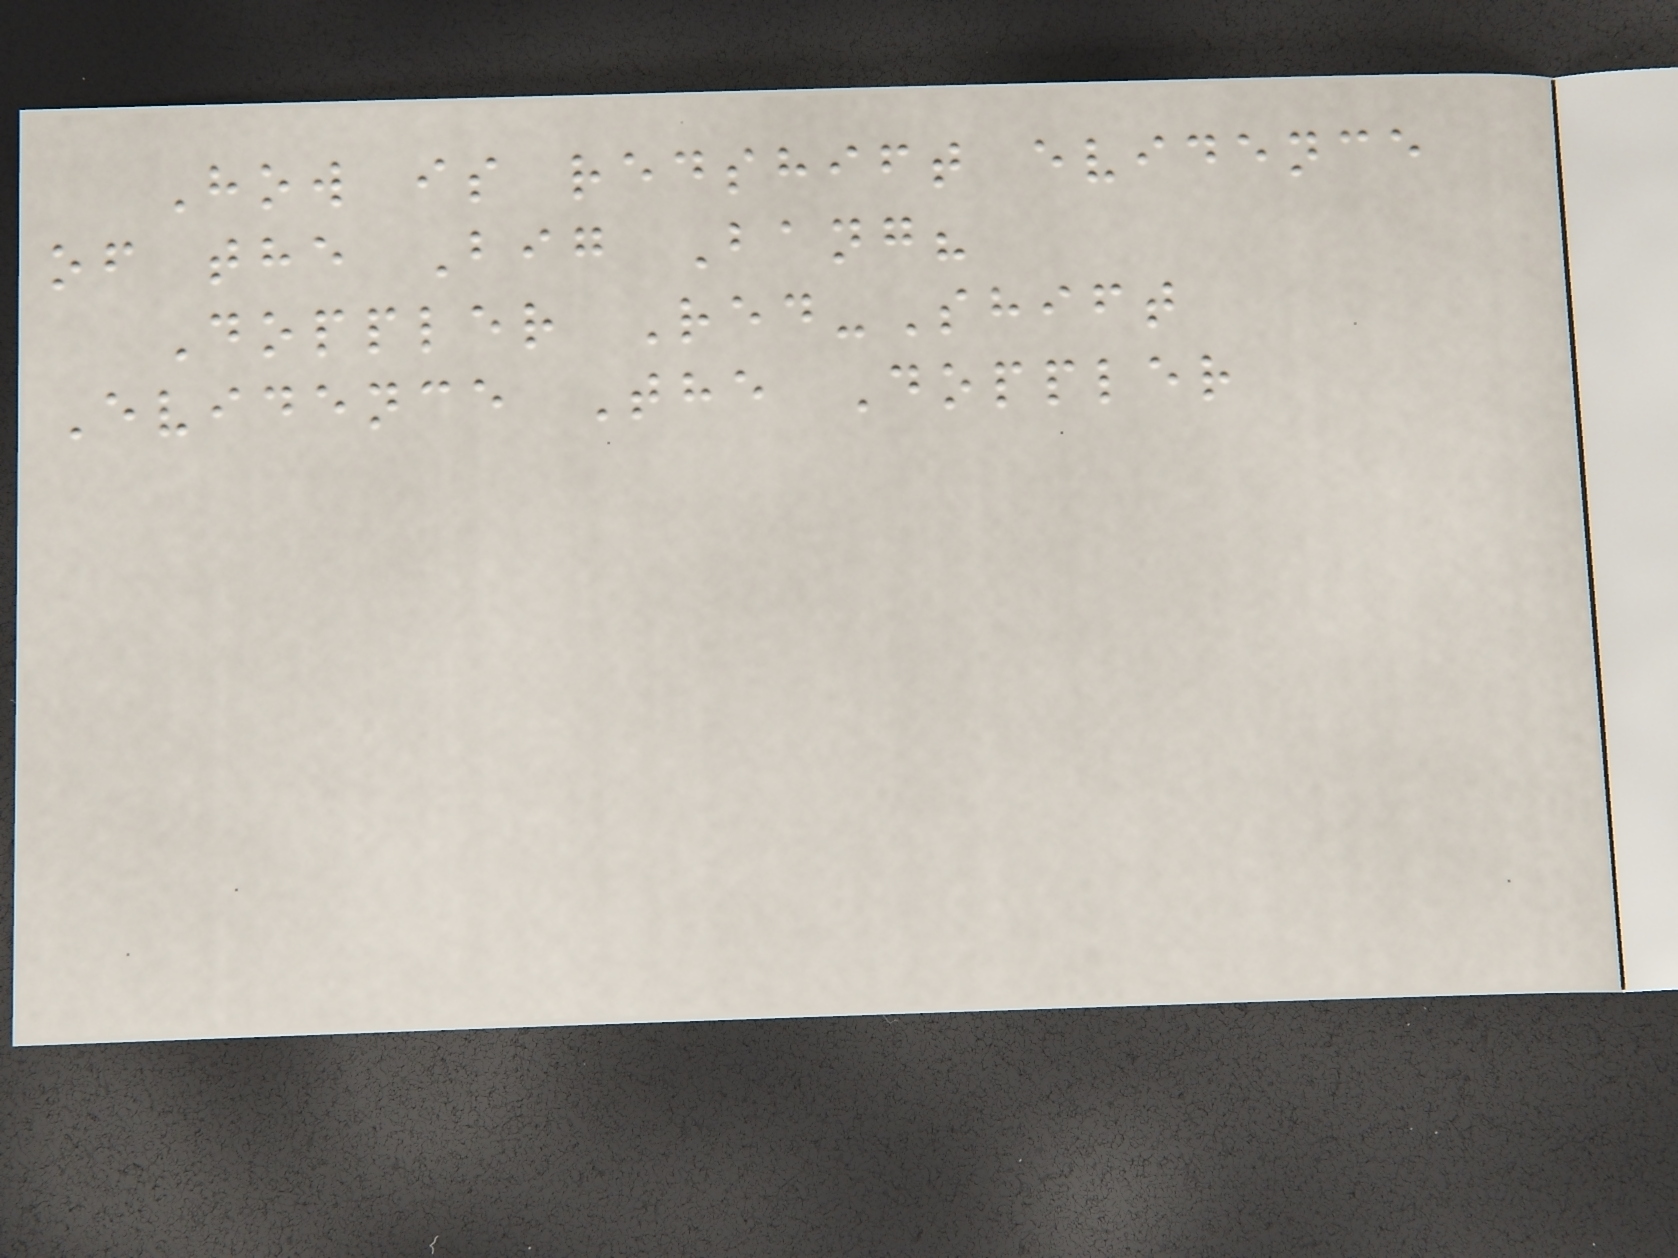How is redshift evidence
of the Big Bang?
Doppler Red-Shift
Evidence The Doppler
